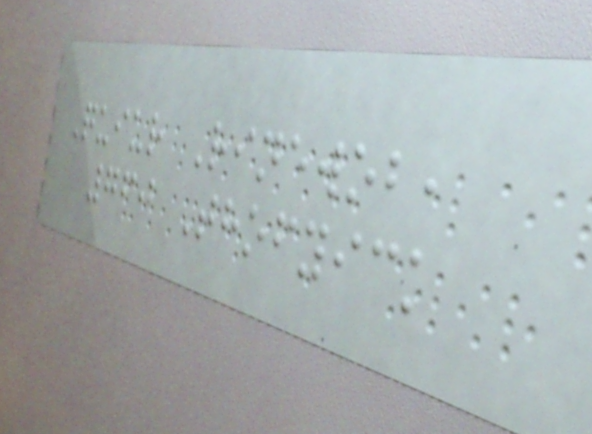Quiur Rinewob,
760 Thofyick
